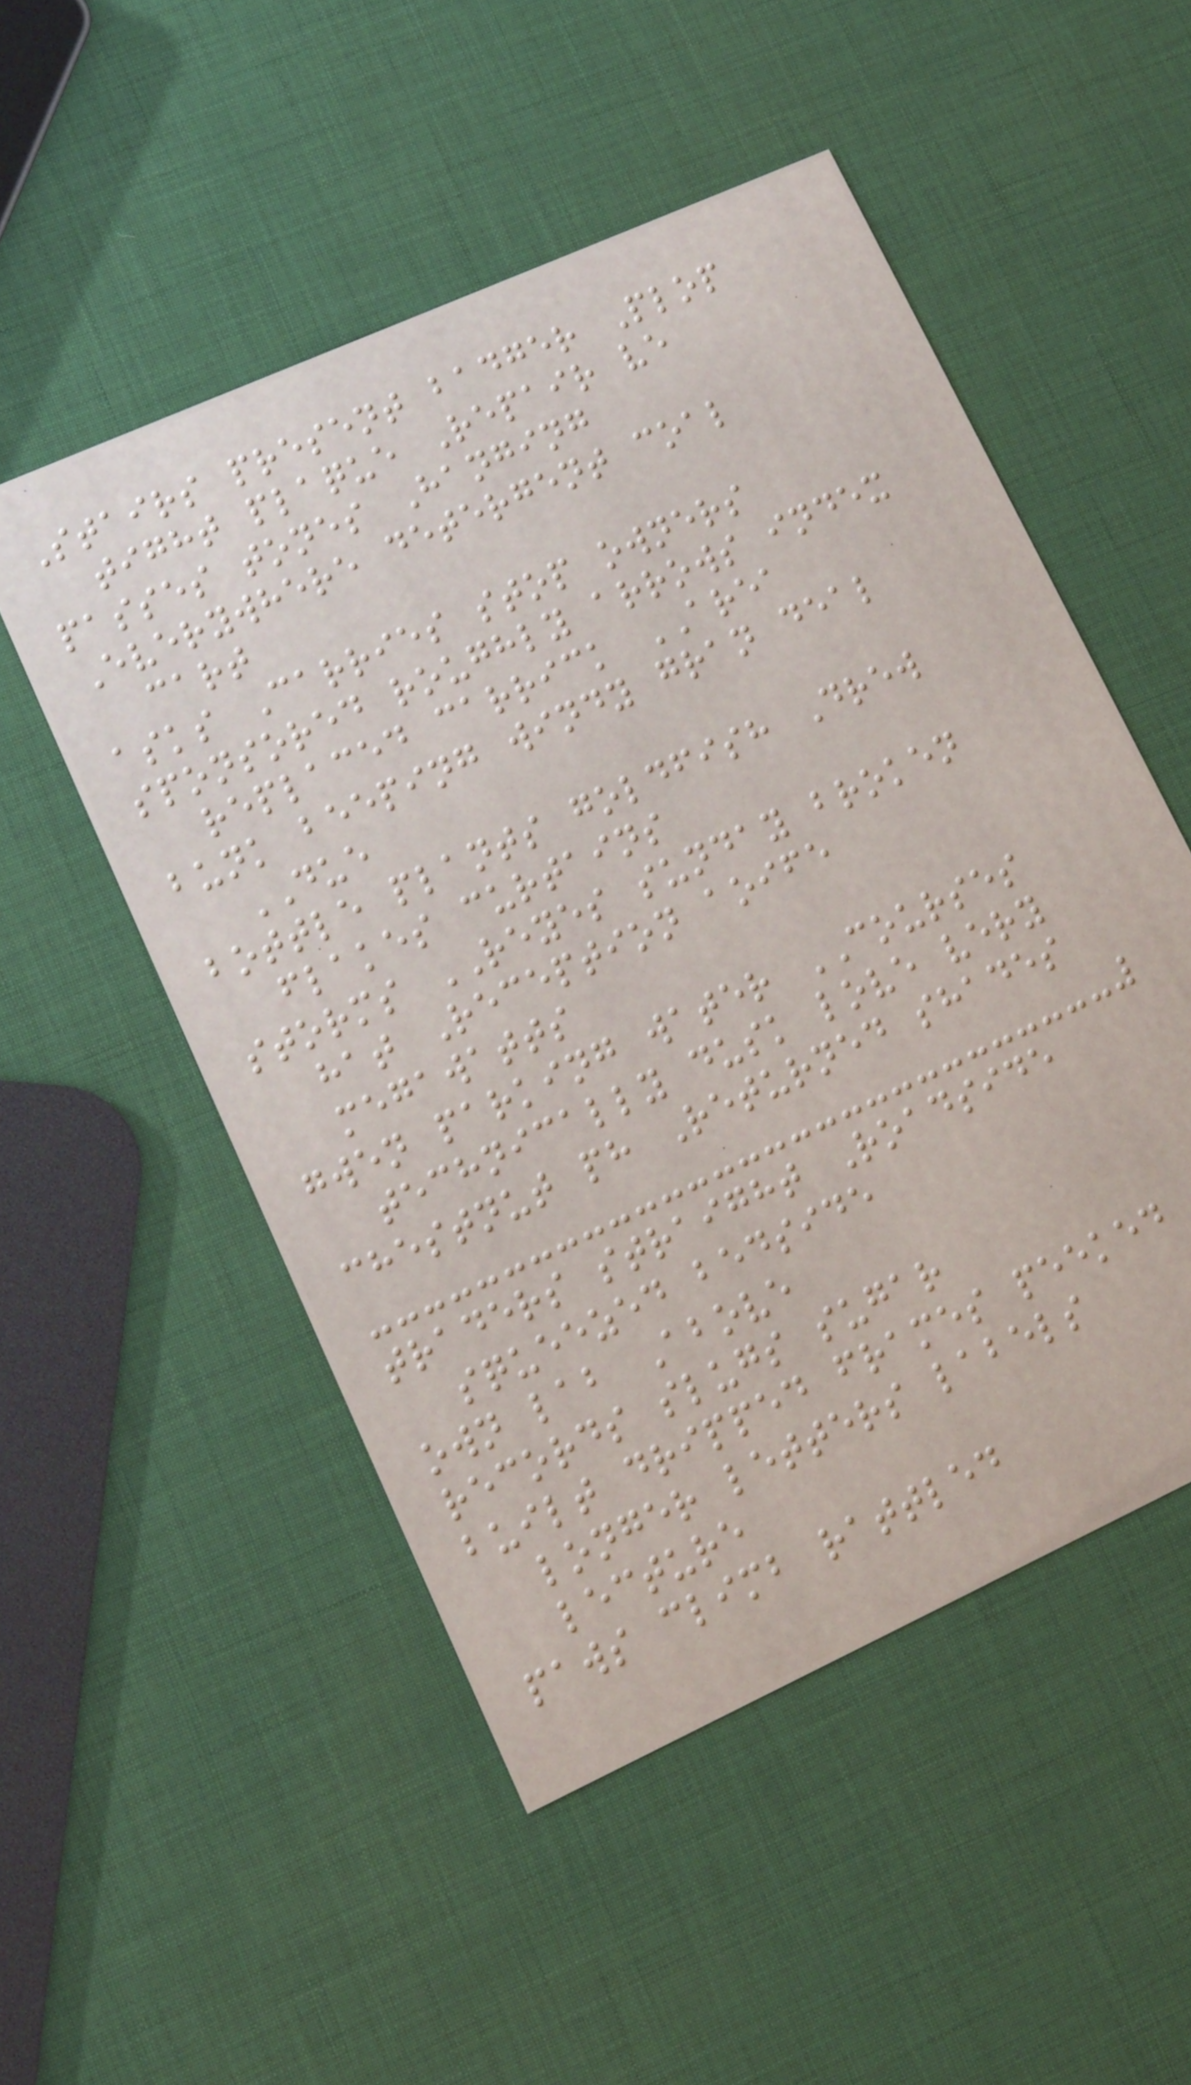Stairs present badger Plop
tight plaque Repair ve
passes tones Hanging
Everywhere detergent coal
cart
asks Carries stop owners
sponsored roughly arrows index
replaced carrick AREA
bunk beeping windy gran deal
DUE
bottle plants goldfish Drew
flakes curtains
storms REYES sunday broken
hat Reception aoife
megawatts
gwen parking water COURSES
technically dusk love very
chestnut ph Returned shades
traders straight Roadside
squeezed bedside
own lab Above
records slugs sugar
built dripped frames peeked
longer letters labels
lecture
paws climb rattled
